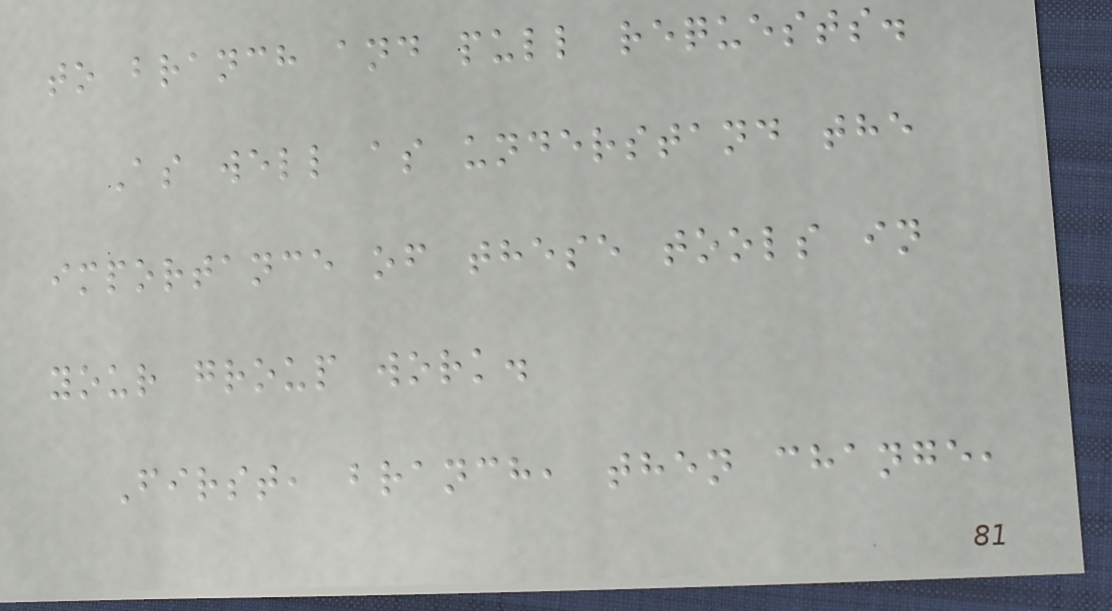to branch and pull requests.
As well as understand the
importance of these tools in
your group work.
First, branch, then change,
